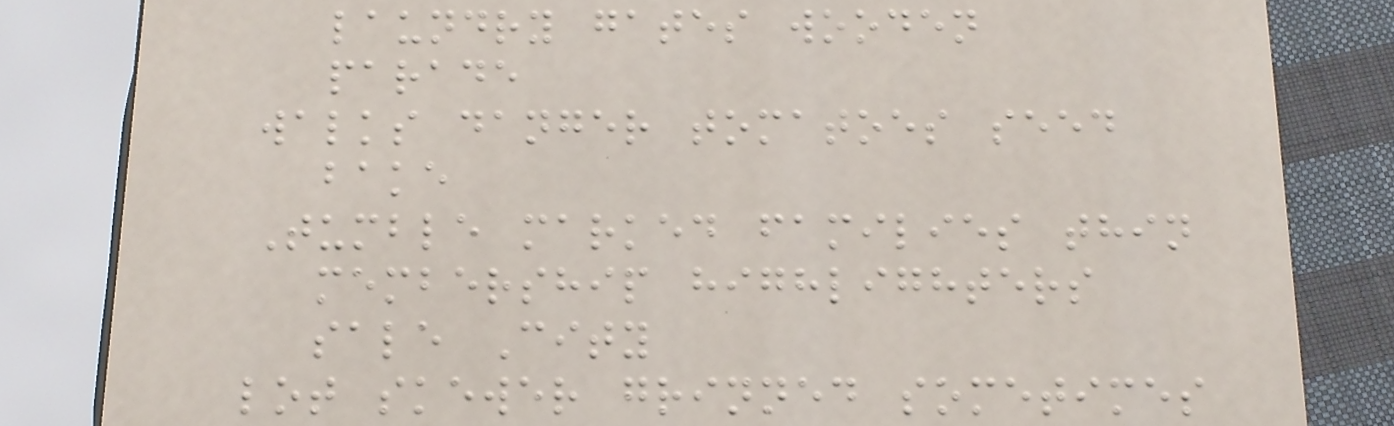laundry gates wooden
parade
walks danger tomatoes seed
bake
Tumble marked families thin
membership highlighters
sale City
lot skewer grinned sometimes
